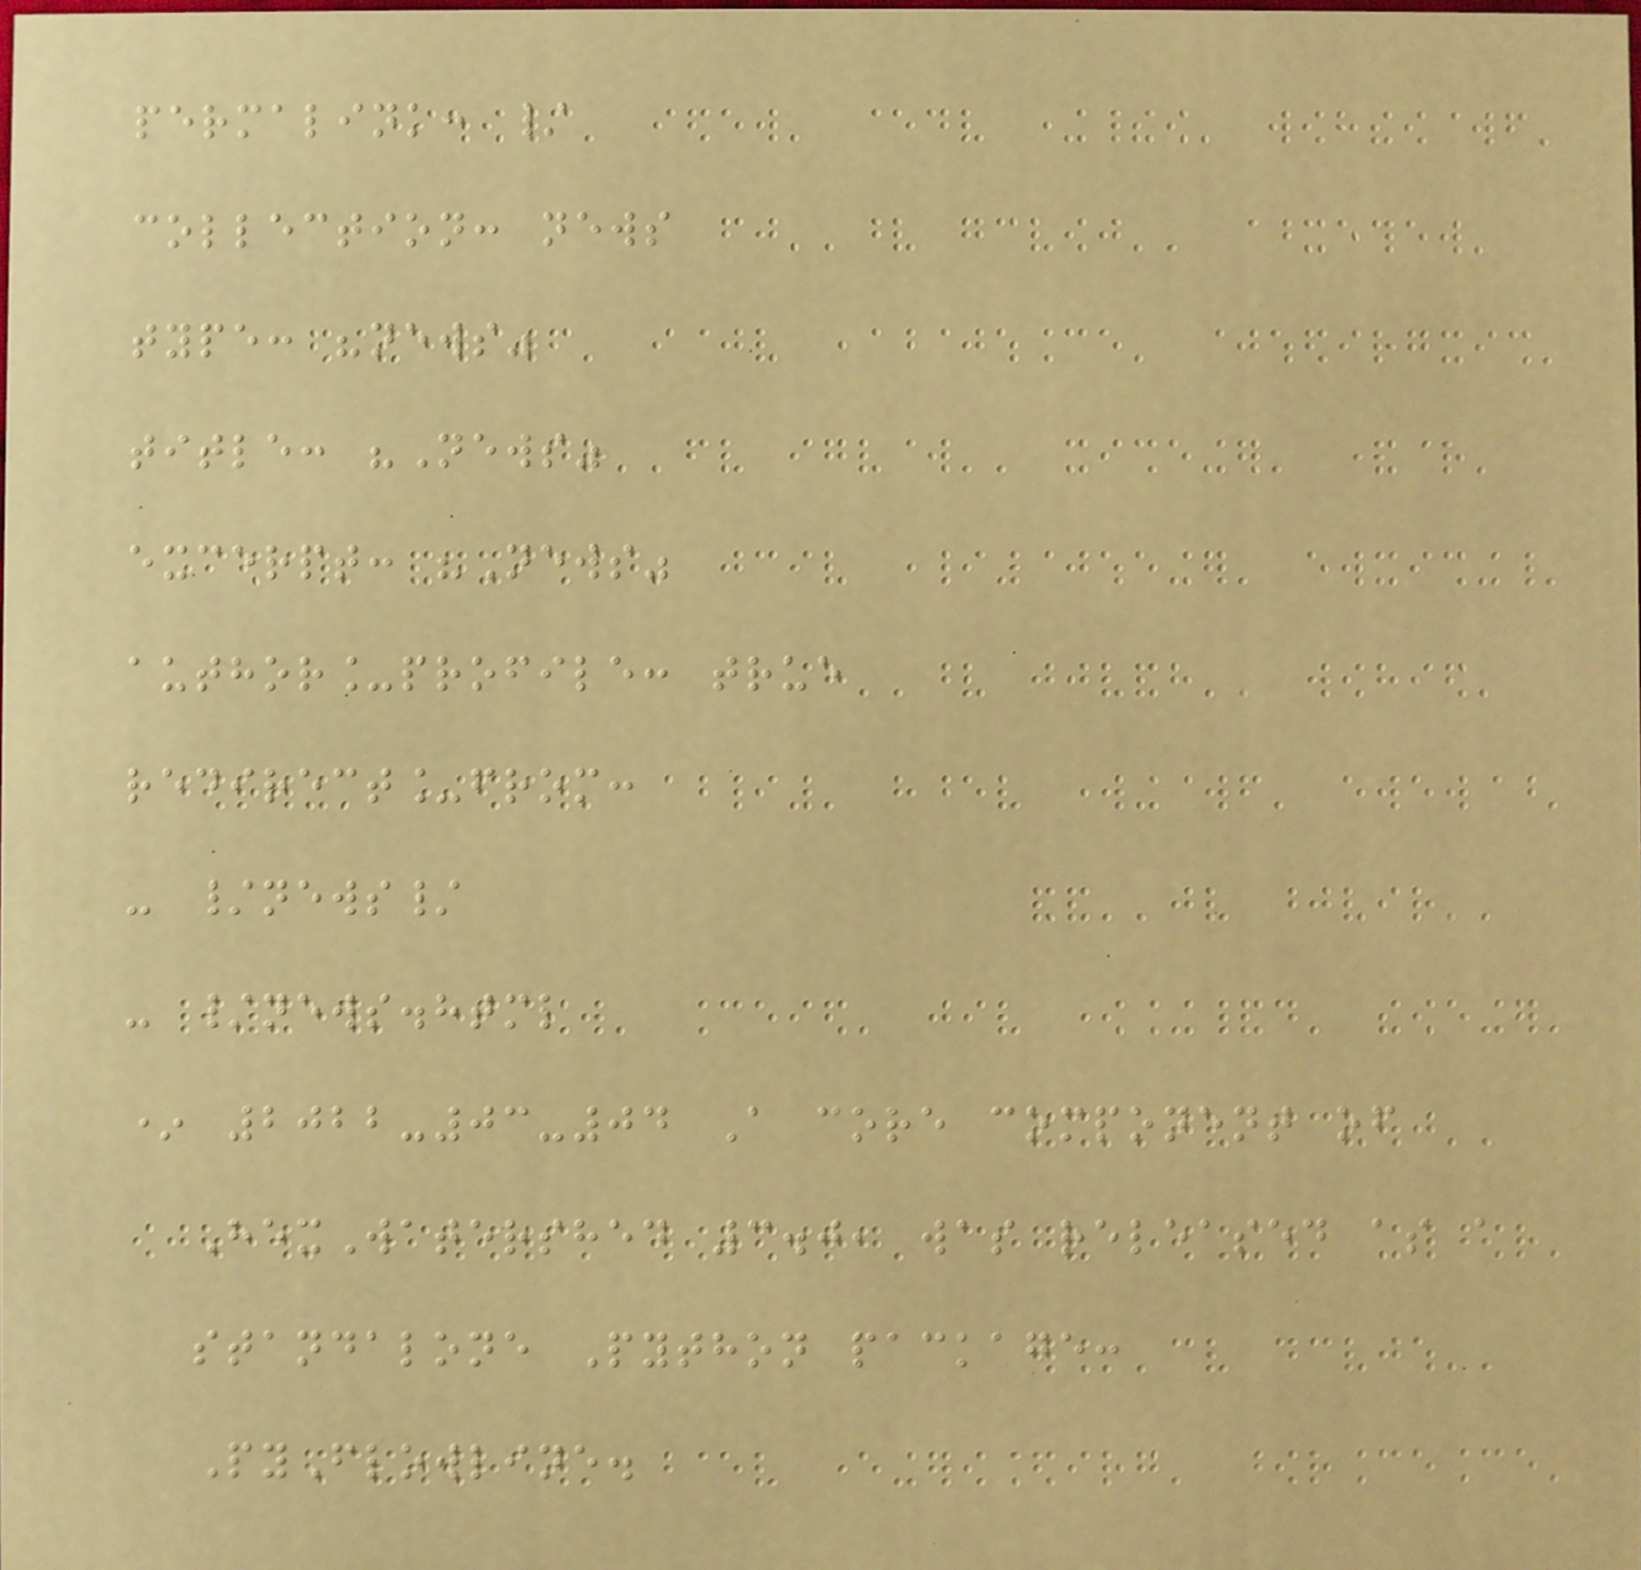permalink: /
collection: news
type: "news"
title: "News"
excerpt: "News"
author_profile: true
redirect_from:
- /news/
- /news.html
* 2022-03-04 A core component of
HexWatershed 3.0, was released as a
standalone Python package:
PyFlowline.
